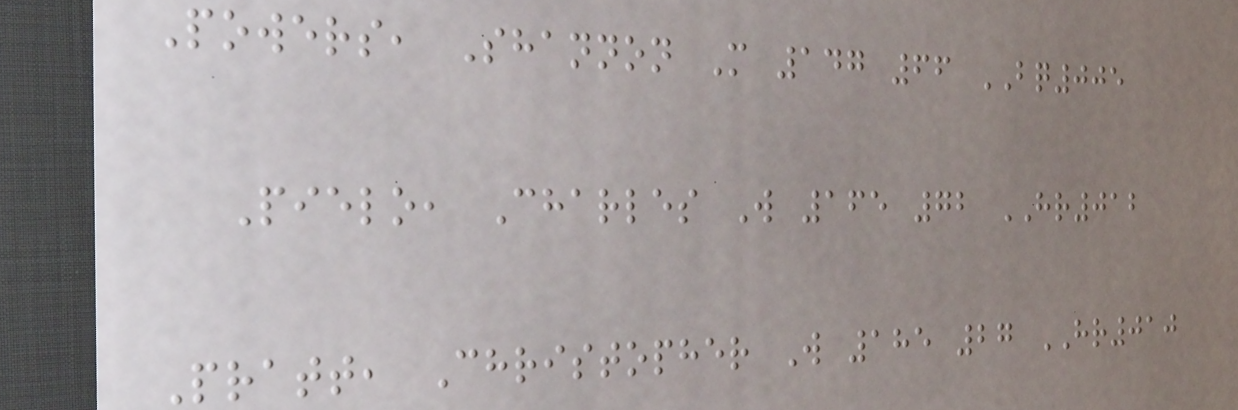Powers, Shannon M 147 66 BQ005
Pielo, Charles W 165 72 HR012
Pratt, Christopher W 185 27 HR010
